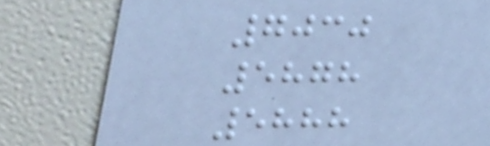7030
5878
5888
